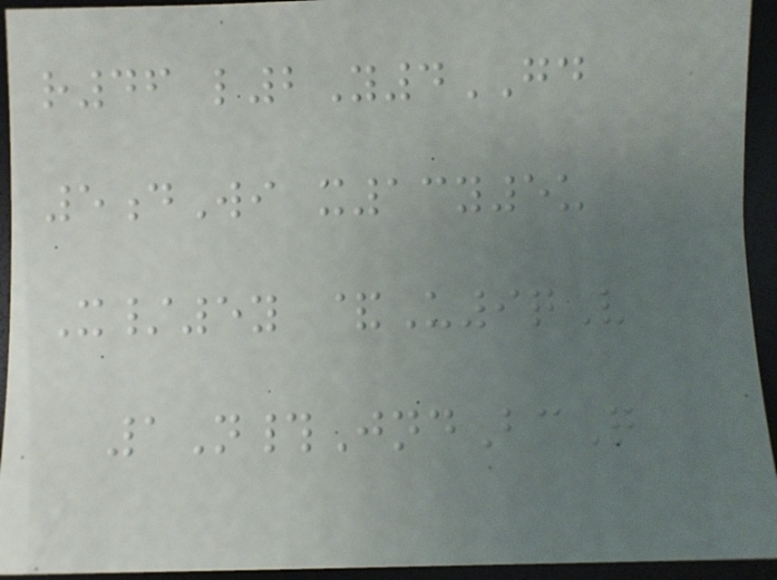r46 l2Y4GD
5dWi x13y5u
X/5y &U9qV
1N#JndBcQ
